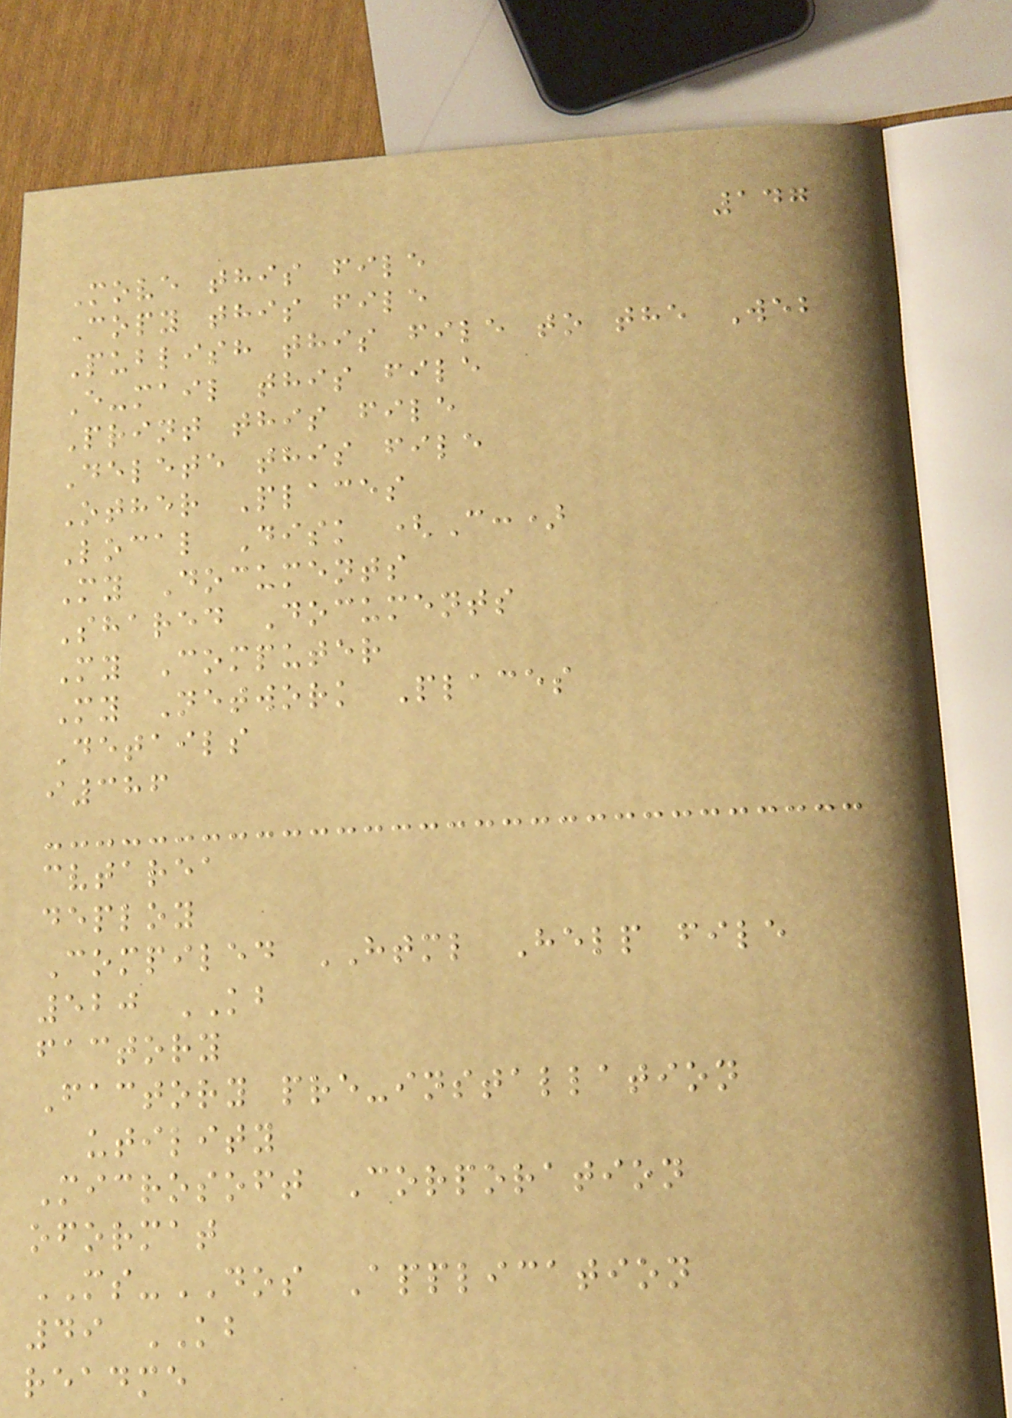147
Move this file
Copy this file
Publish this file to the Web
E-mail this file
Print this file
Delete this file
Other Places
Local Disk (C:)
My Documents
Shared Documents
My Computer
My Network Places
Details
i386
cvtarea
deploy
Compiled HTML Help file
520 KB
factory
Factory pre-installation
utility
Microsoft Corporation
oformat
MS-DOS Application
49 KB
readme
